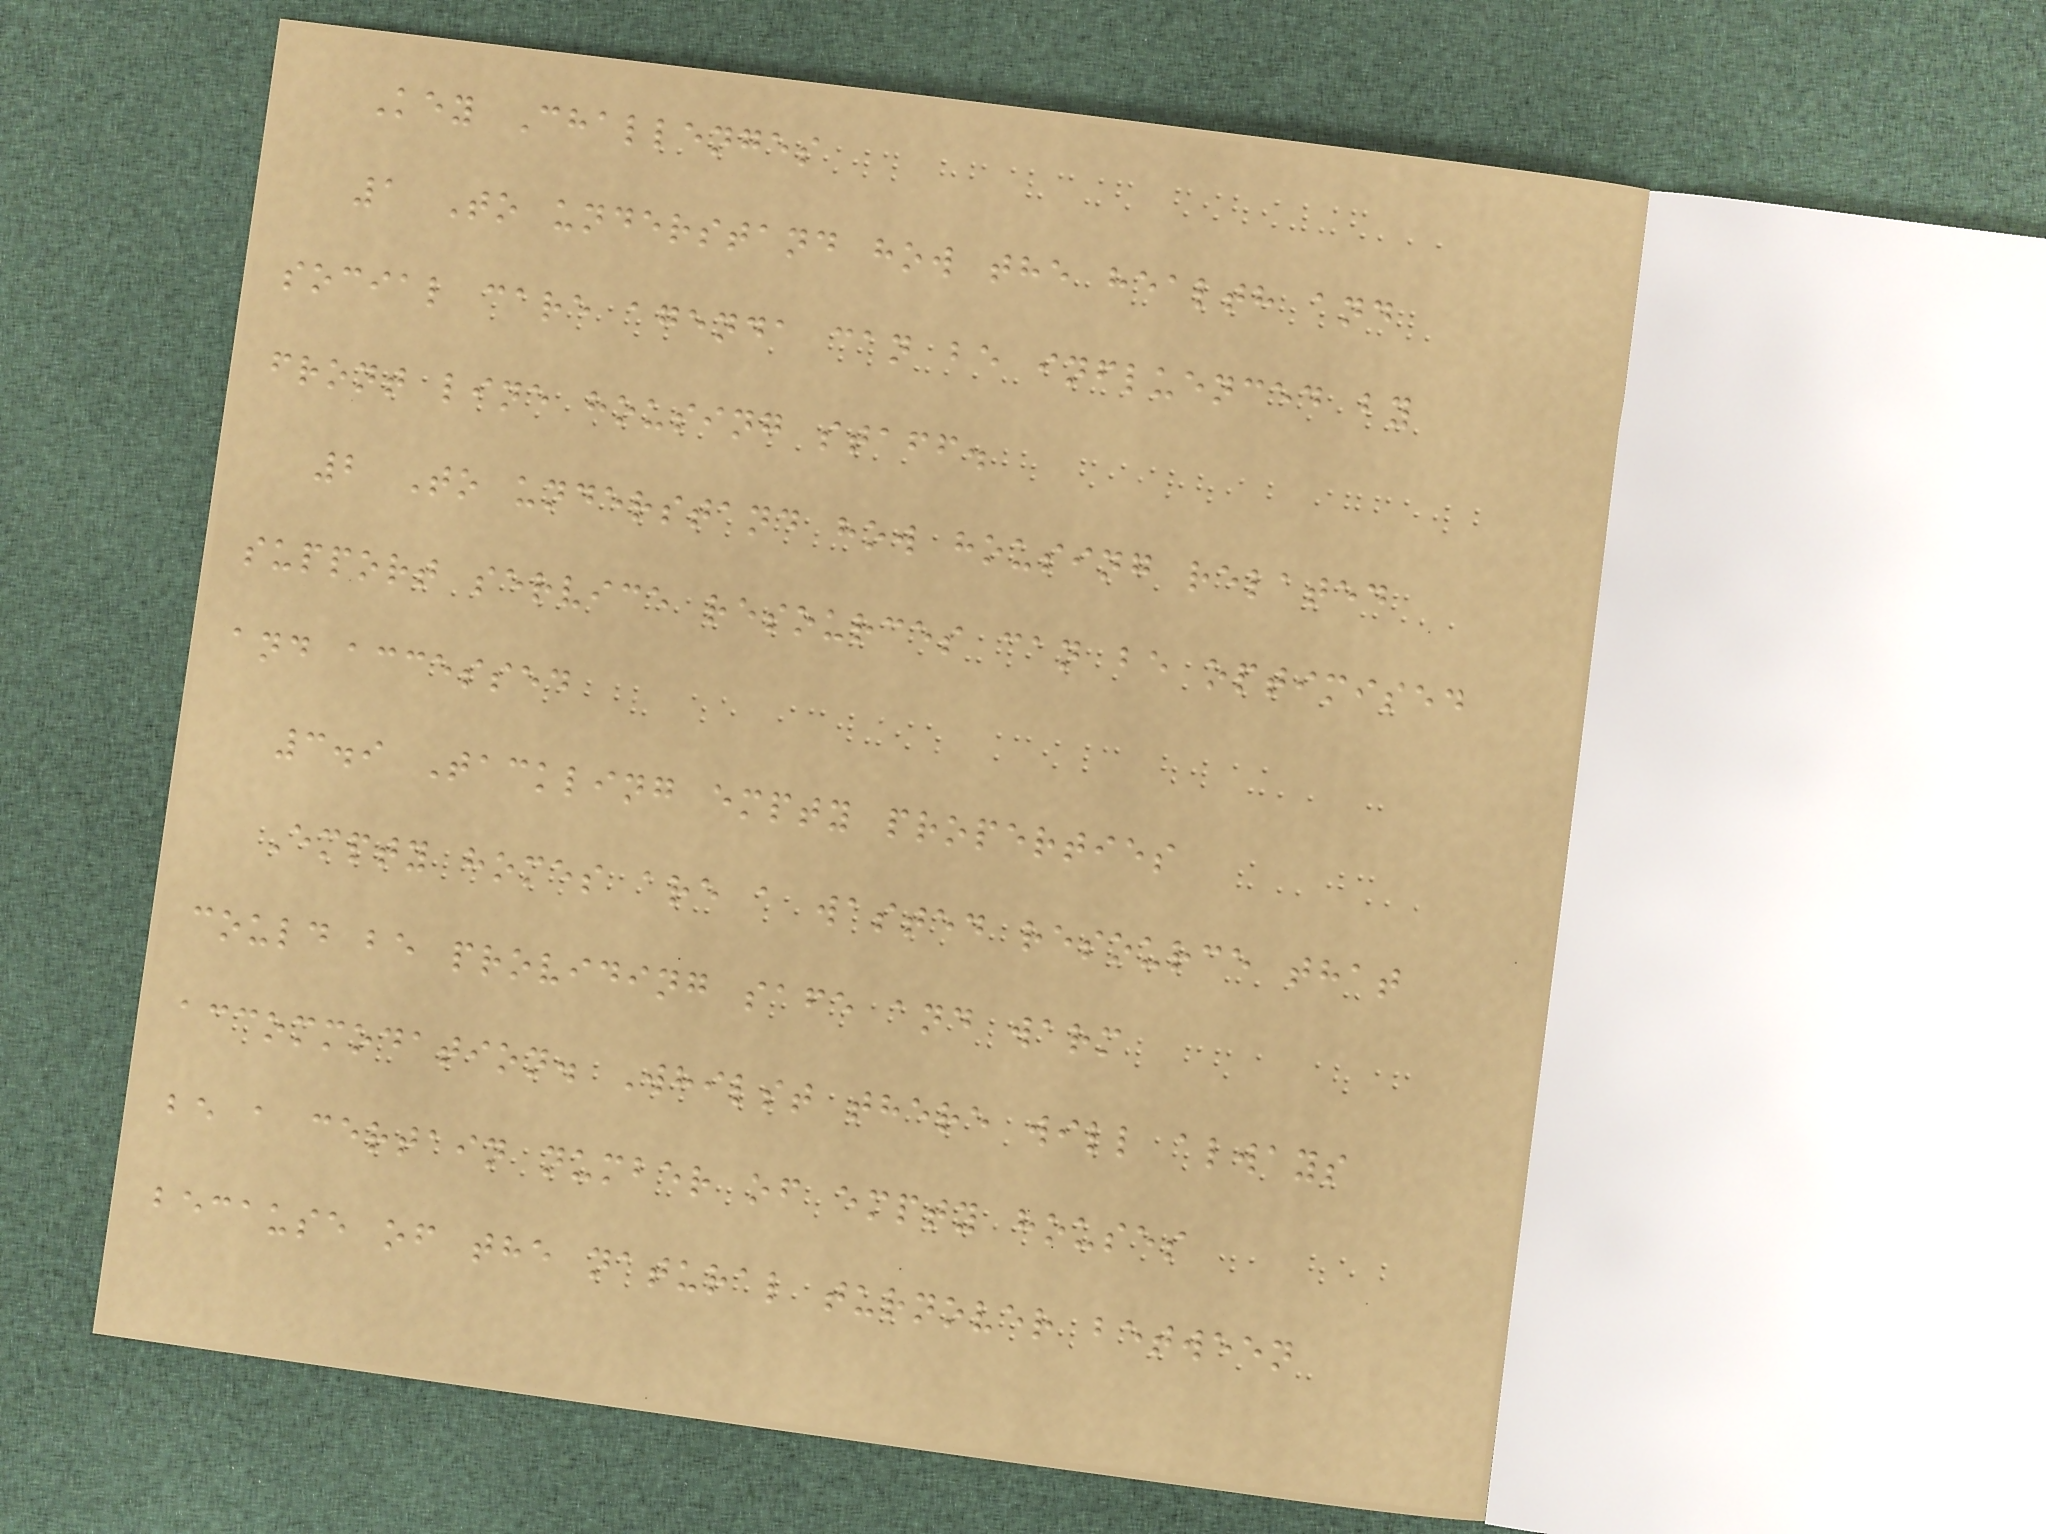Key Challenges
1 To understand how the health and
social care agenda can be influenced by
front line housing staff.
2 To understand how housing related
support service resources can be optimised
and accessed
3.9 Tackling empty properties
Empty homes are a wasted resource that
could be providing safe and warm
accommodation. Whilst there will always
be a certain number of empty houses
because of the natural turnover between
